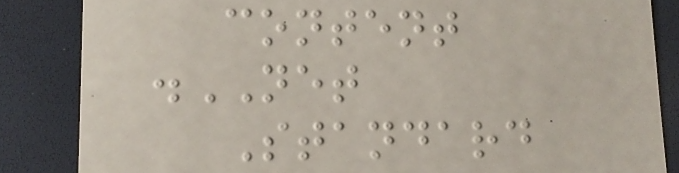content
.NET
Standard
